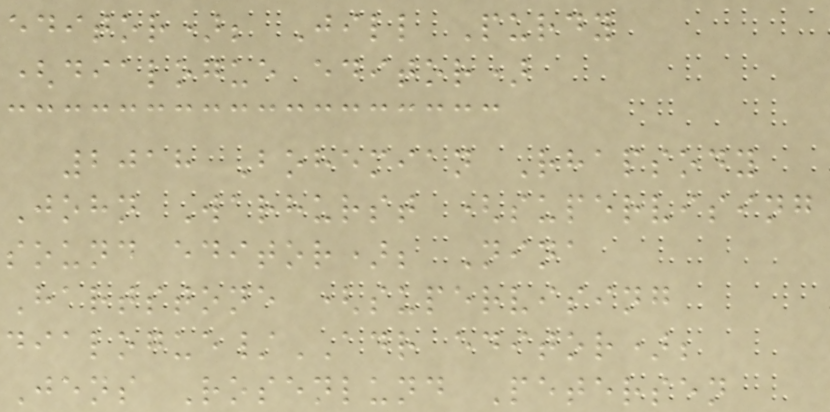editor); Jill Purdy
(dialogue editor)
2018 Bohemian Rhapsody
John Warhurst (supervising
sound editor); Nina
Hartstone (supervising
dialogue/ADR editor);
Jens Rosenlund Petersen
